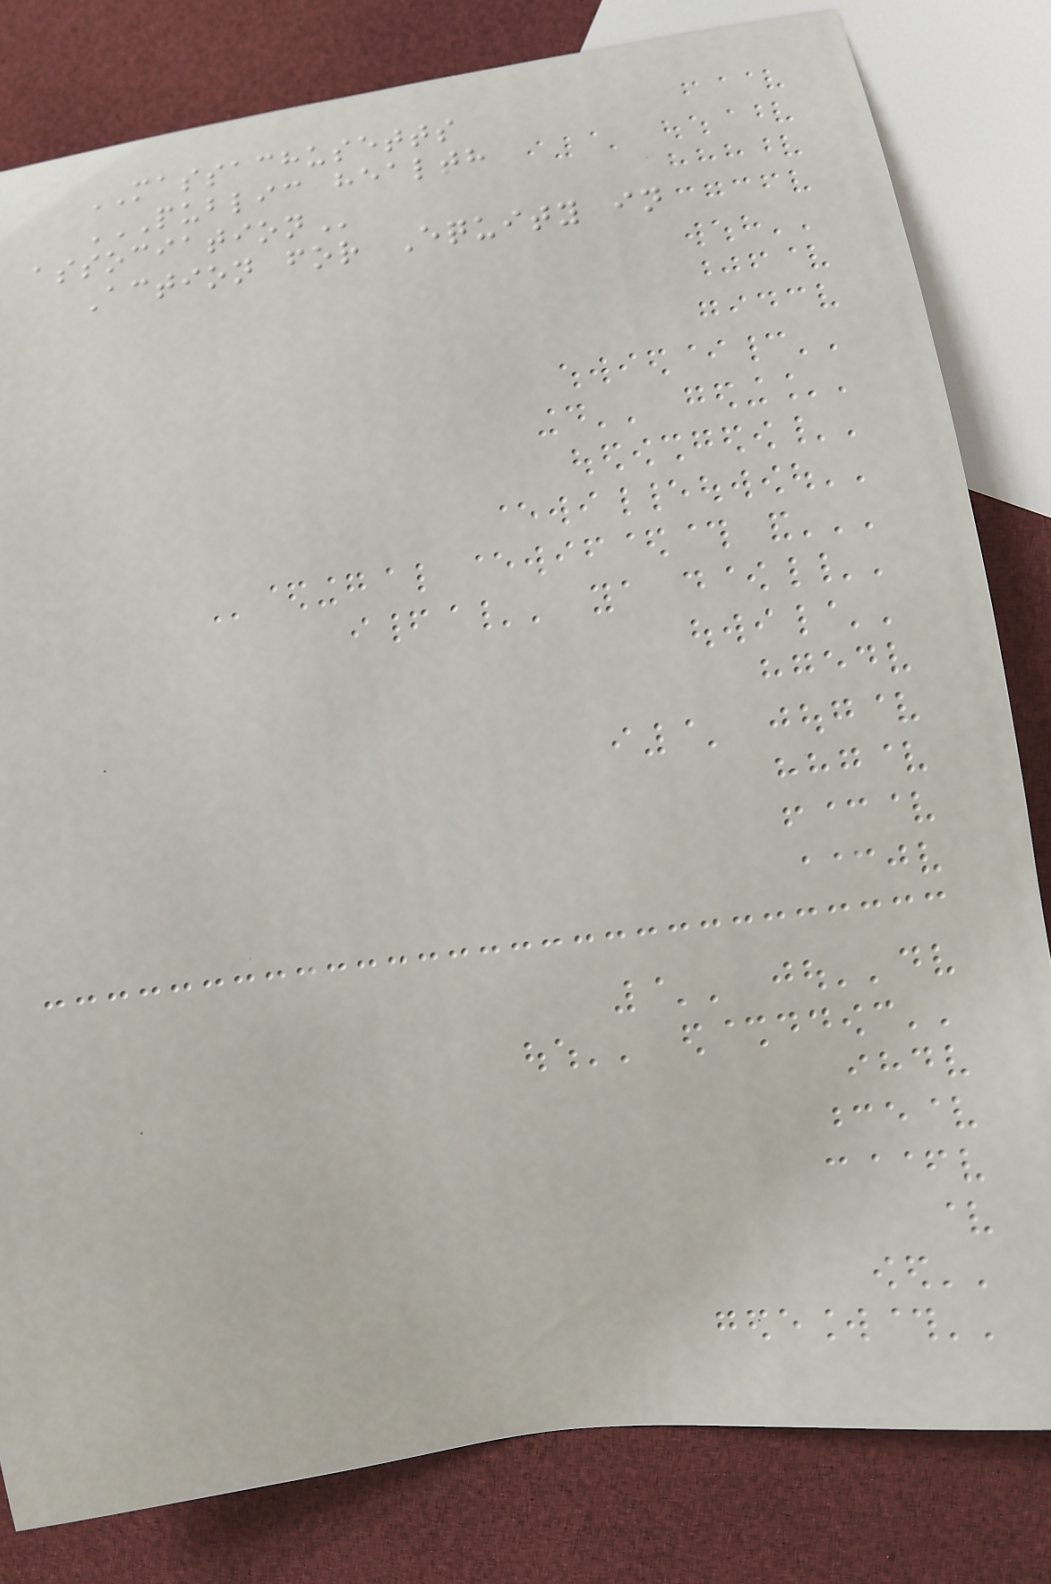MASSACHUSETTS
PUBLIC HEALTH
ASSOCIATION
Action for Equity in
